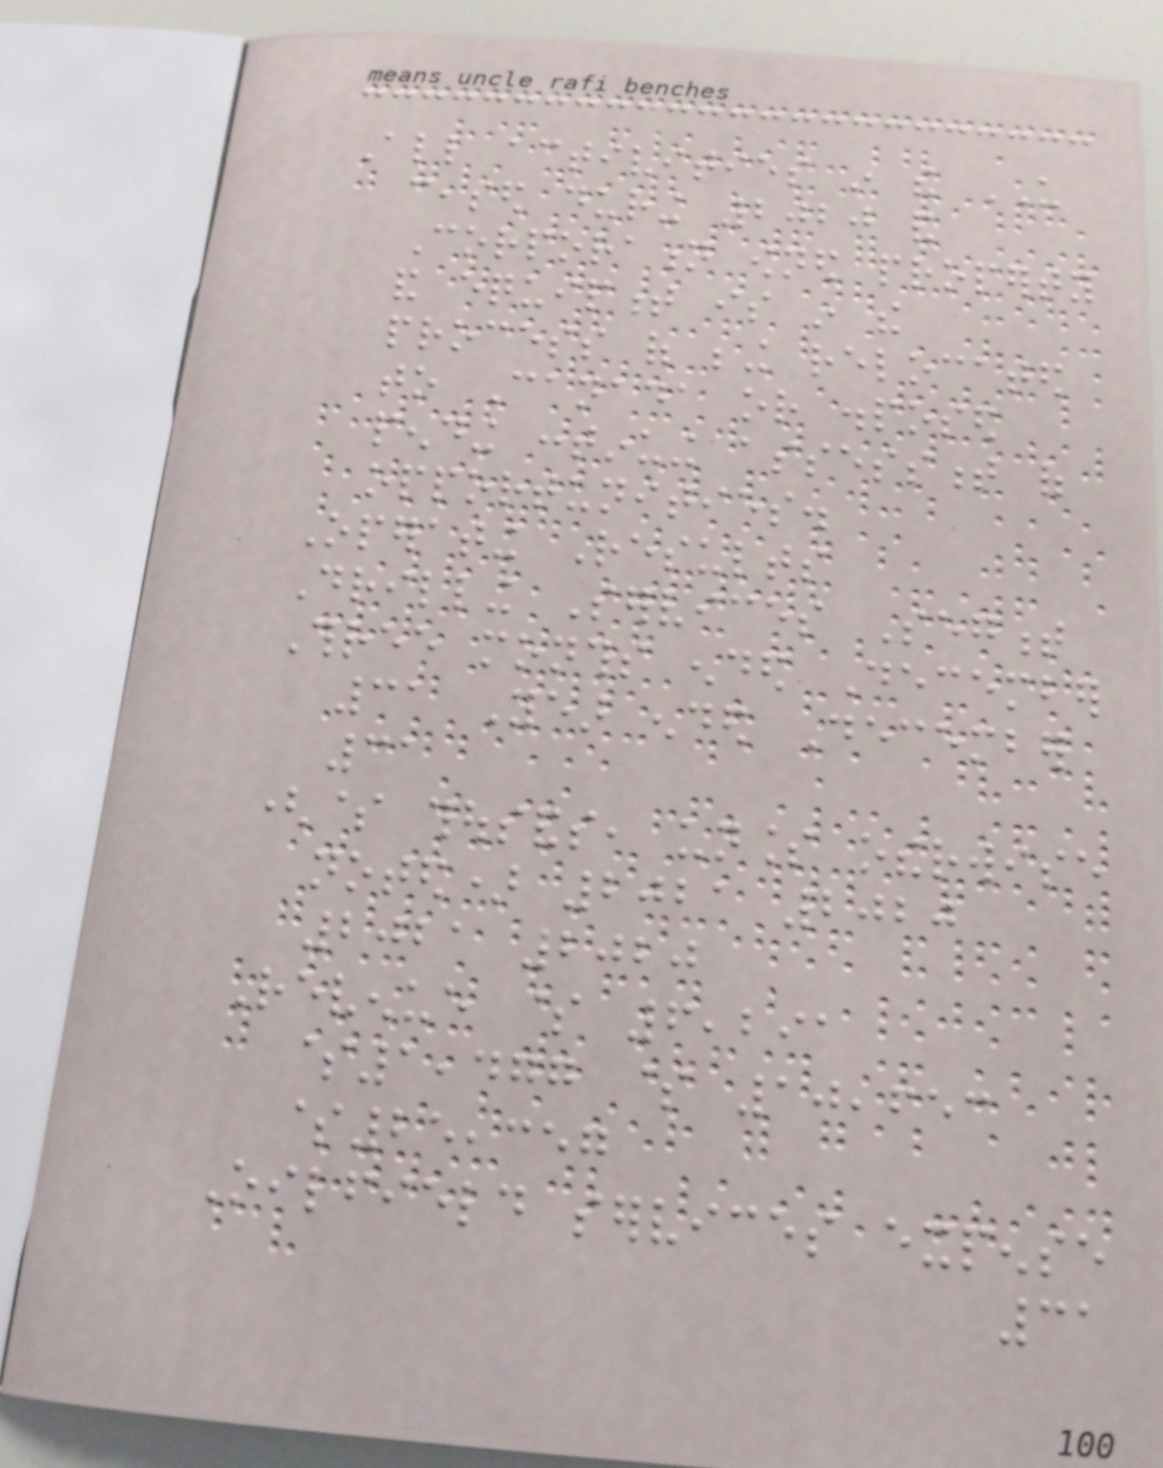All activities in the US
ceased during 2020 and
Corporation owned property
and equipment is in the
process of being relocated
to Canada or disposed
pending continuing assessment of
opportunities.
Operating Results
Drilling Services Segment
Three months ended December
31 Year ended December
31
($ thousands, unless otherwise
noted) 2021 2020
2021 2020
Revenue $ 6,291
$1,477 $ 10,653
$25,357
Oilfield services expense
31
